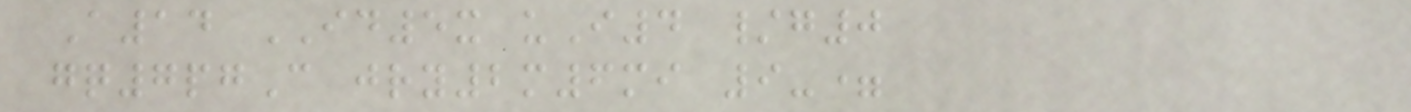A14 ID5x uI4 /g0
gq7pgC jry2m6mi 9-=
